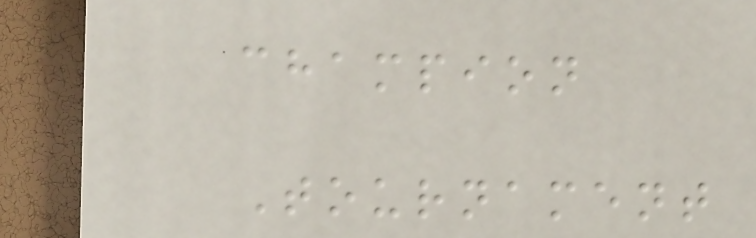champion
Tournament
